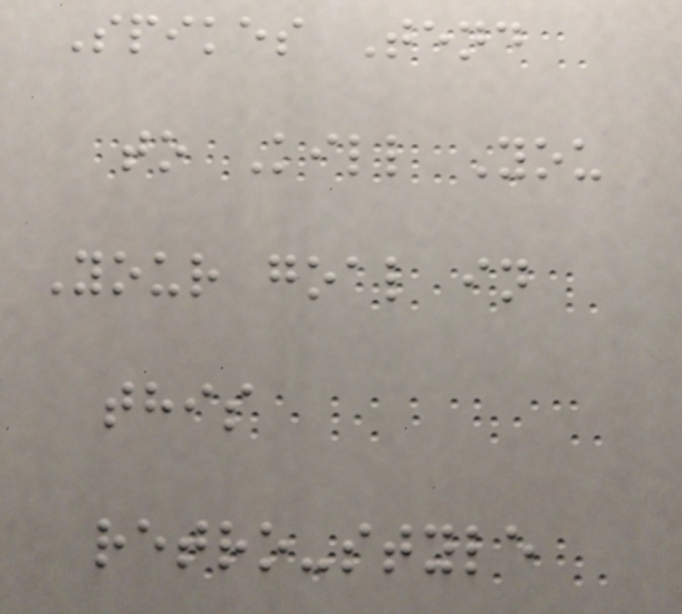Spikes Tend
to Kill You
Your goal in
this
retro-style
